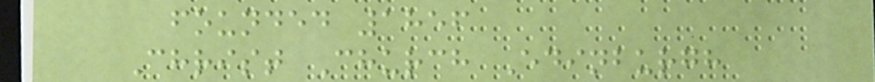founded 1856
Christ Church Edinburgh
